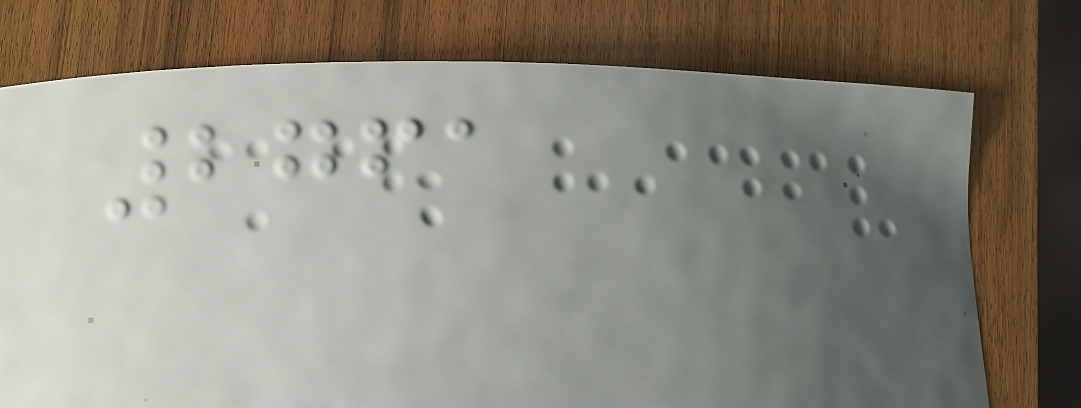2761
